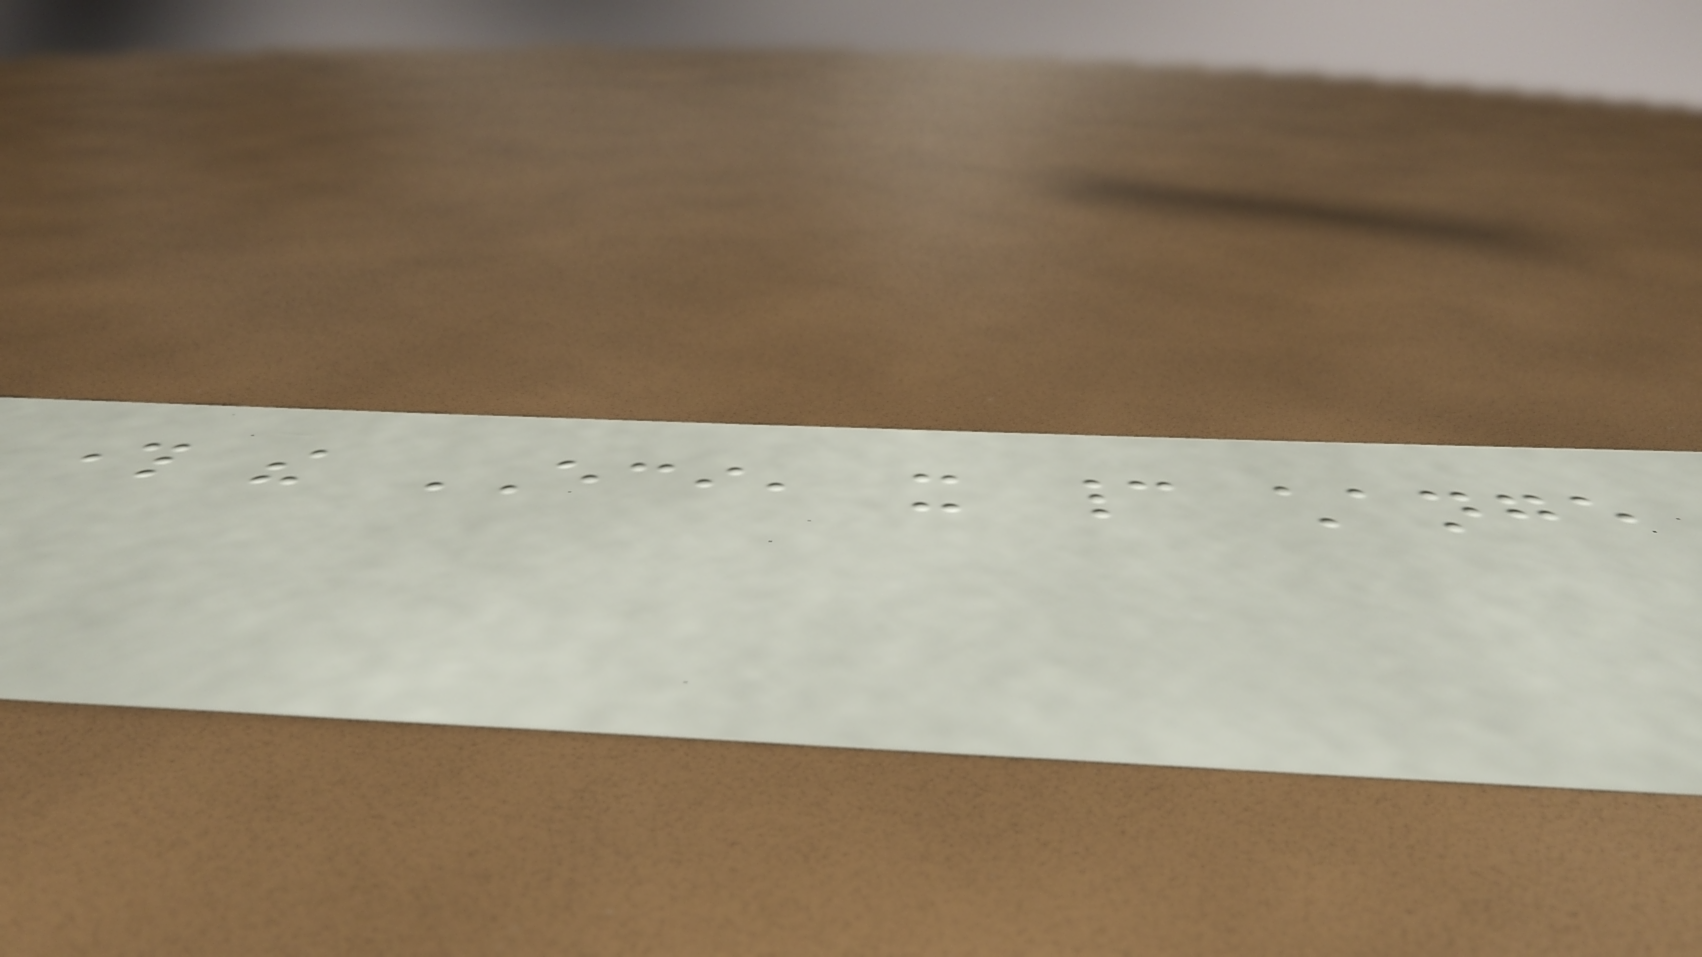through the ECI, it cannot change
